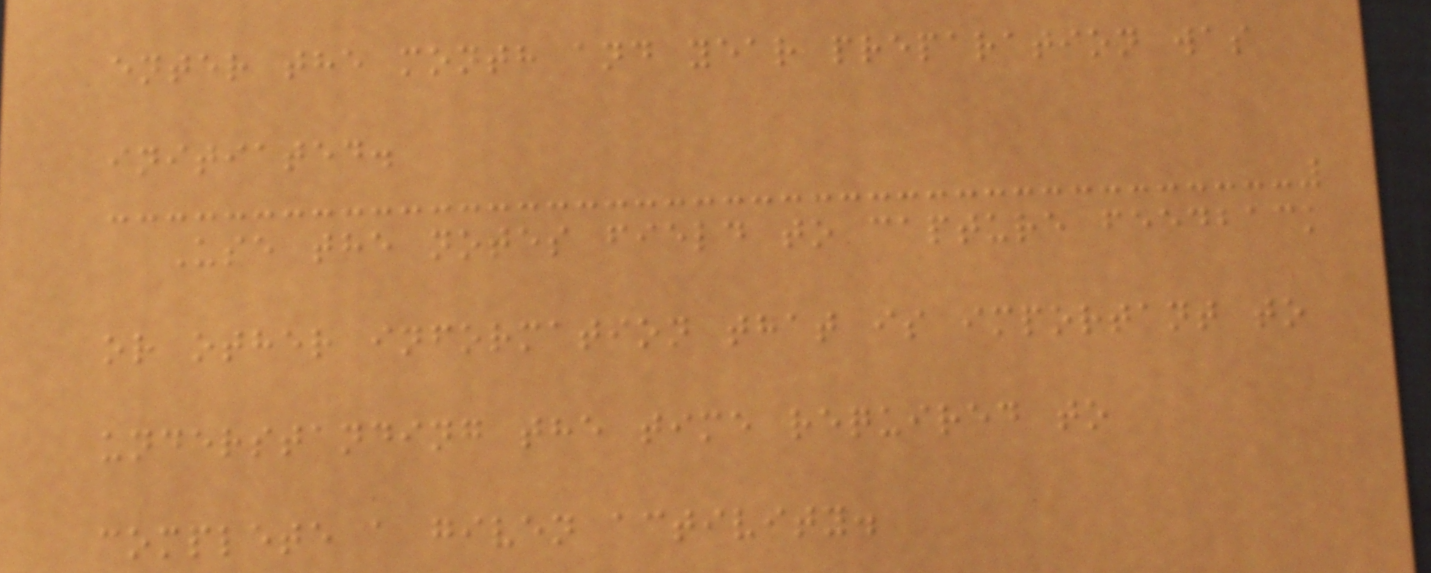enter the month and year preparation was
initiated.
Use the notes field to capture feedback
or other information that is important to
understanding the time required to
complete a given activity.
